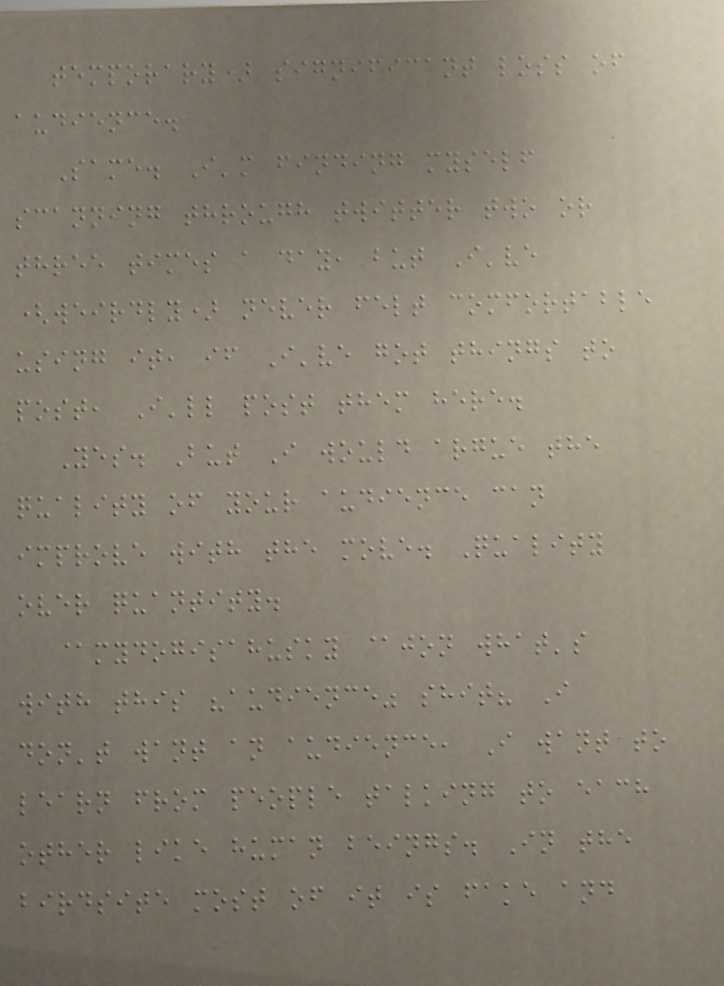temporary) significant loss of
audience.
Same. I'm finding myself
scanning through twitter two or
three times a day, but I've
(weirdly) never felt comfortable
using it, if I've got things to
post, I'll post them here.
Yes. But I would argue the
quality of your audience can
improve with the move. Quality
over quantity.
@mydogisahusky @jon what's
with this "audience" shit? I
don't want an audience, I want to
learn from people talking to each
other like human beings. In the
birdsite most of it is fake and
